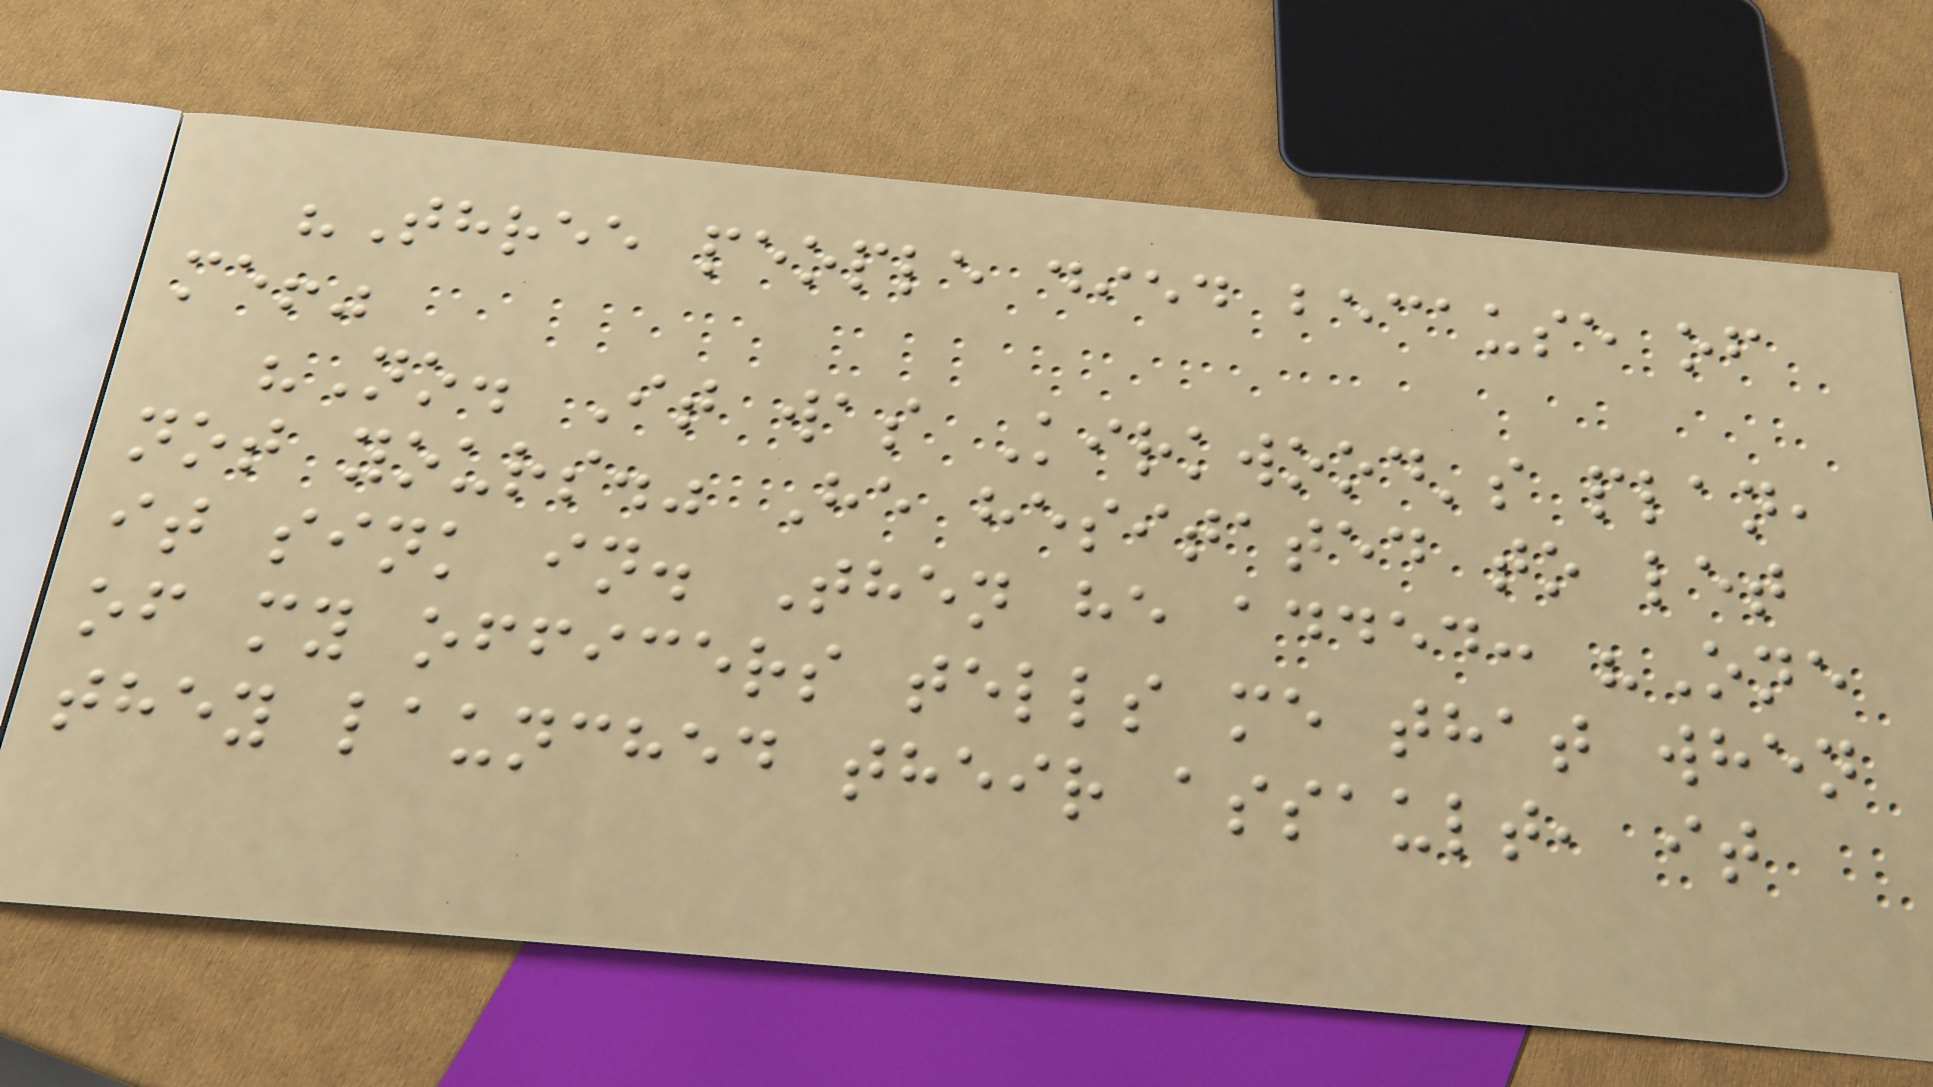"Three people died because of
me!"
"No. It was Kirkwood's plan,
not yours." He hesitated to let
it sink in. Then he added: "One
of my officers tells me that when
they launched their assault, it
